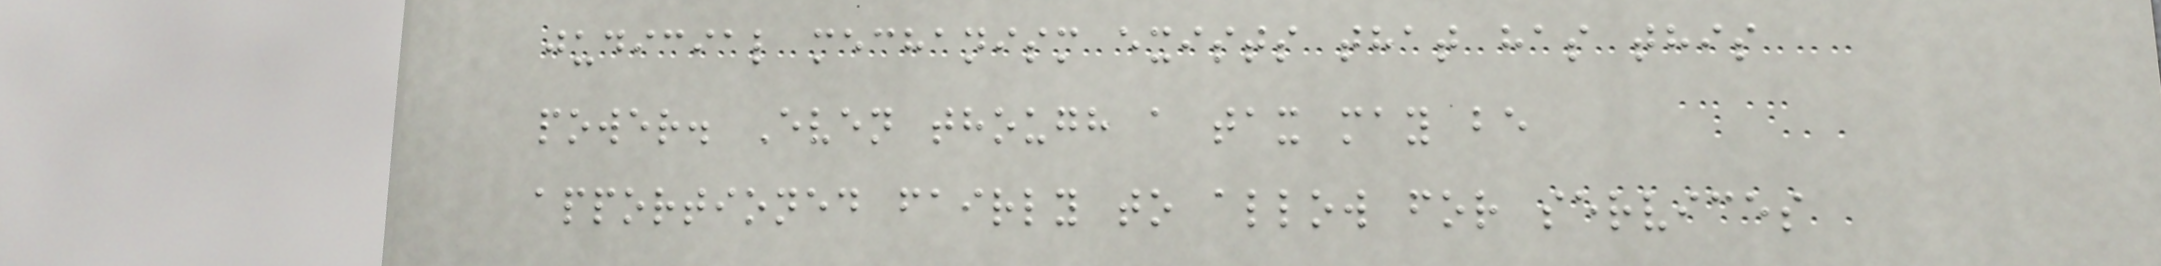judicial mechanism exists that has this
power. Even though a tax may be
apportioned fairly to allow for services
